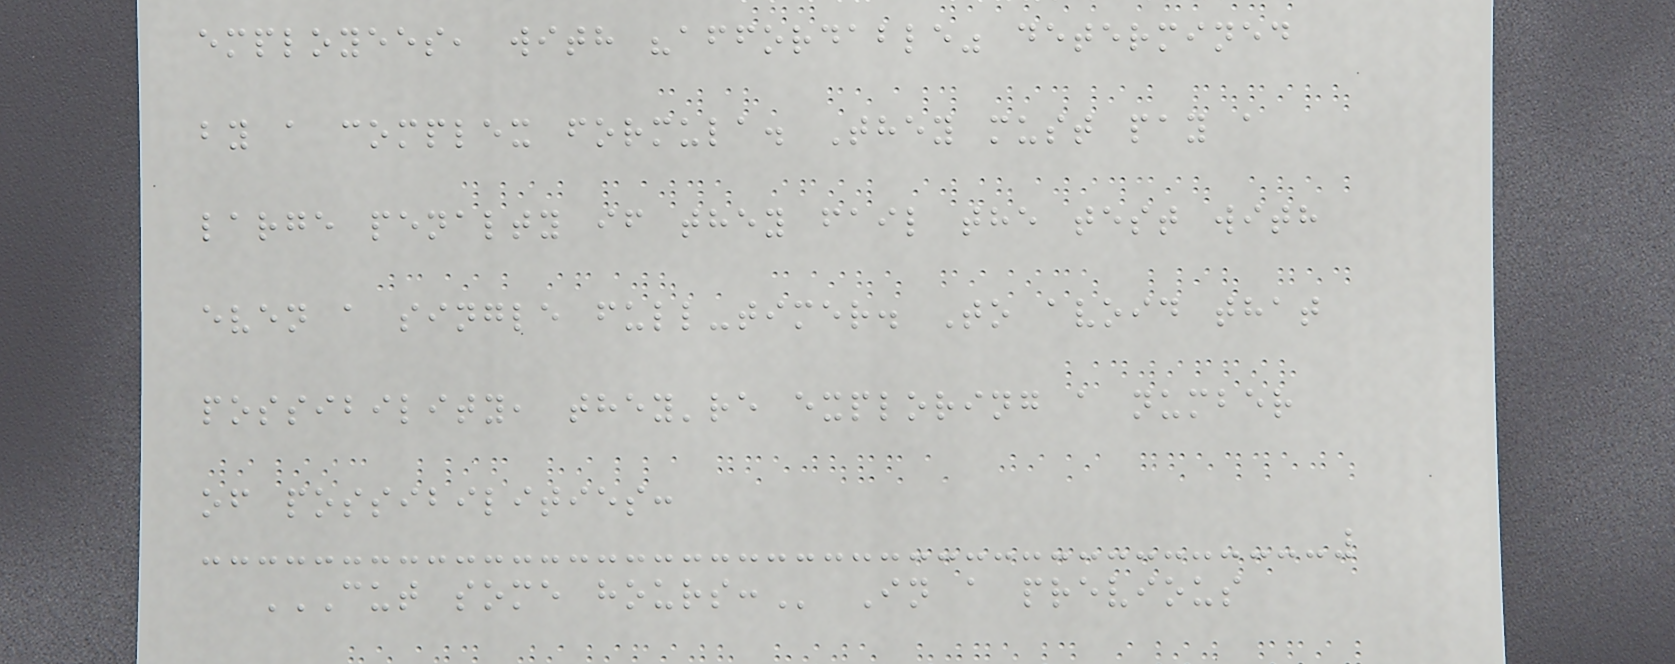employees, with "affordable" determined
by a complex formula. They must pay a
large penalty if they fail the test with
even a single full-timer. To avoid that
possibility, they're exploring a number
of possibilities:
CUT SOME HOURS: In a previous
